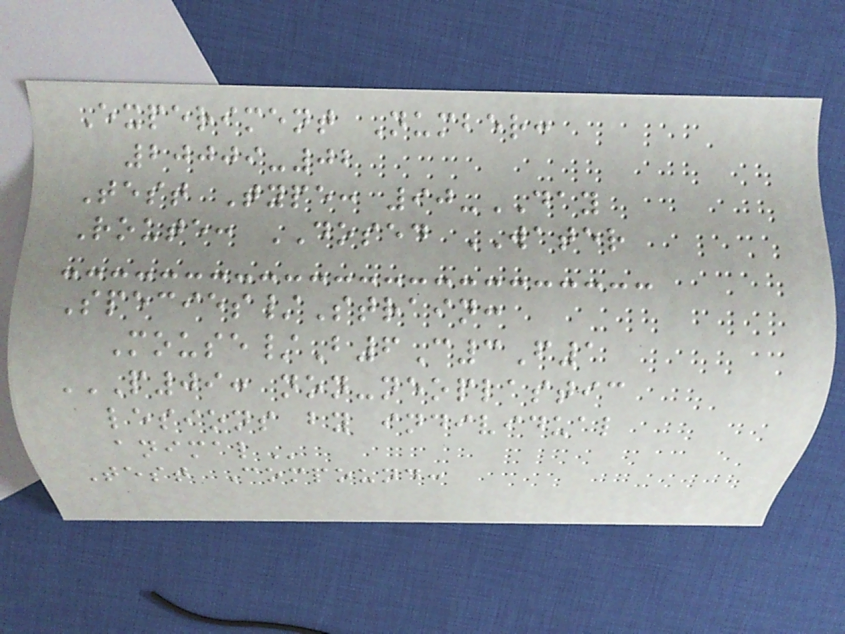Experiment Number:
20009-02
Test Type: 90-DAY
Route: DOSED WATER
Species/Strain:
Mouse/B6C3F1
P09: NON-NEOPLASTIC
LESIONS BY INDIVIDUAL
ANIMAL
Test Compound:
